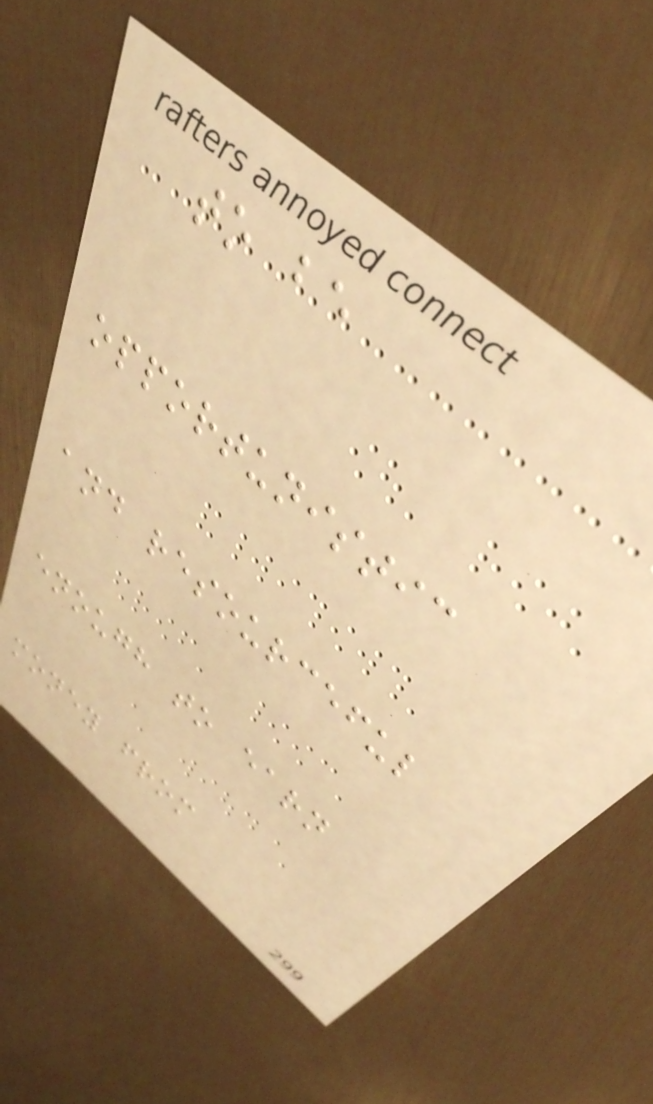to be
opportunistic
and resourceful
enough to earn
money from
